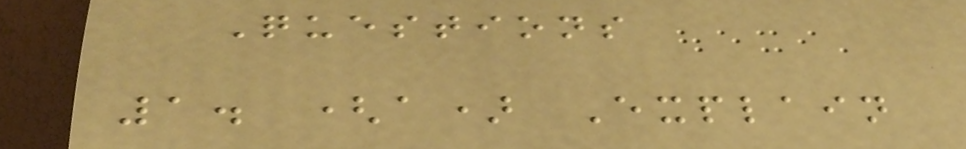Questions
1. (a) Explain
